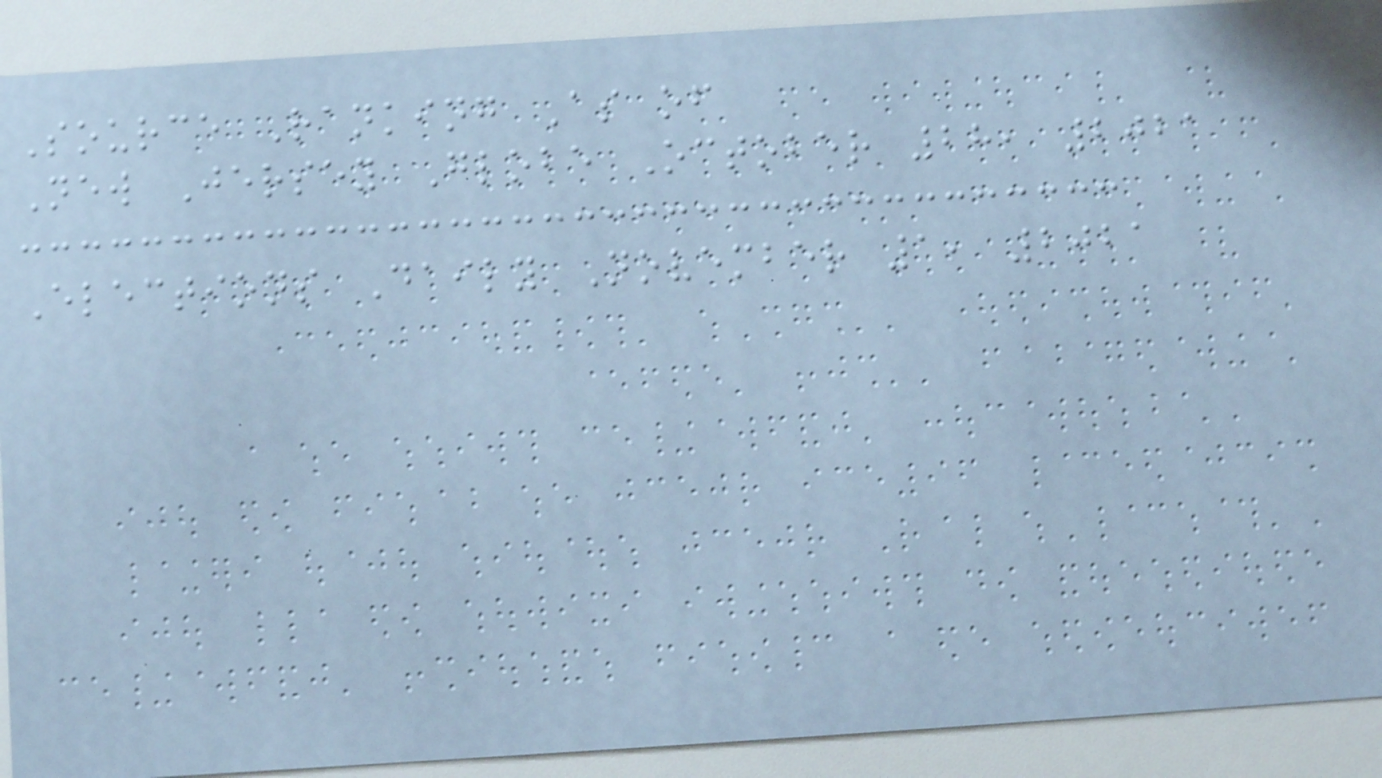Source Ranking As of
New Jersey Globe October 28, 2021
Elections Daily November 1, 2021
